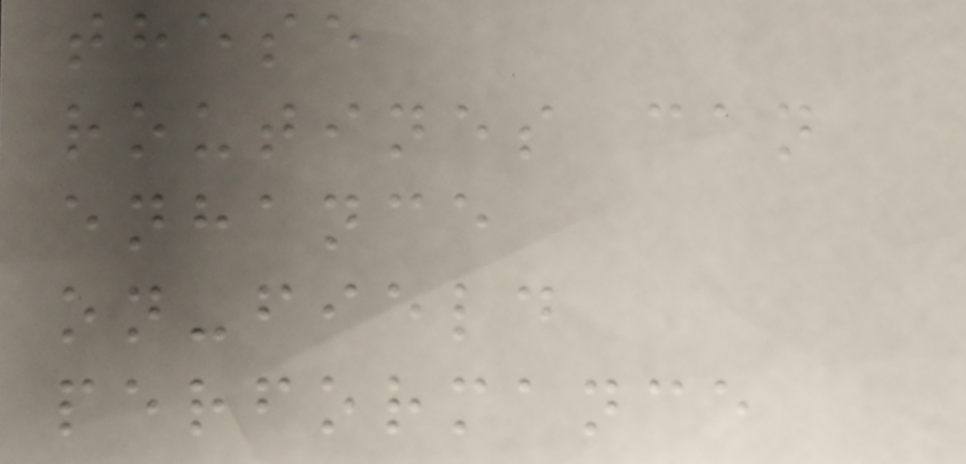these
routines can
enhance
on-field
performance
